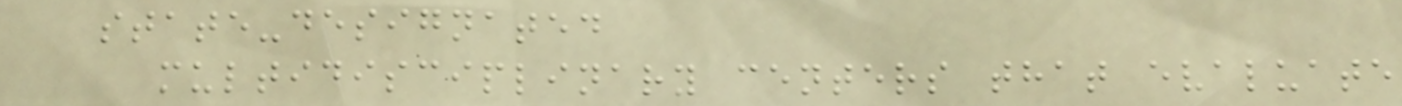state-designated
multidisciplinary centers that evaluate
